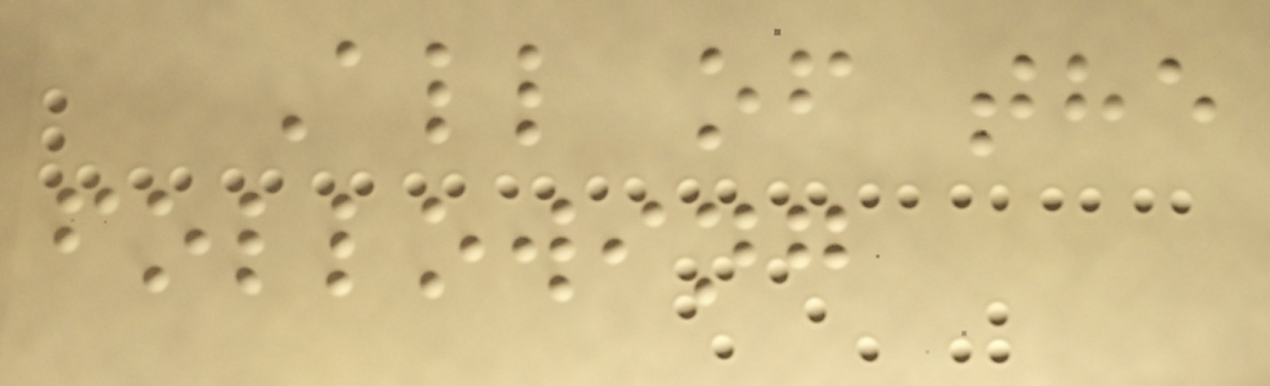All of the
following
